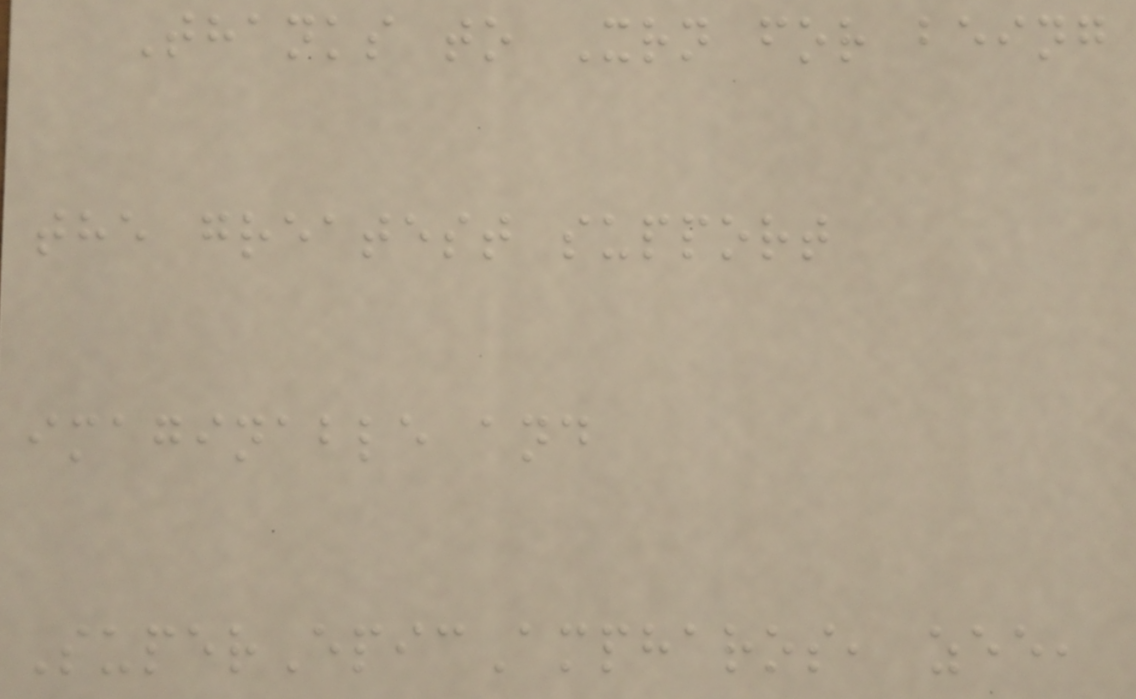Thanks to Xrn for being
the greatest support
imaginable and
SuperEpicAmpharos, zee,
